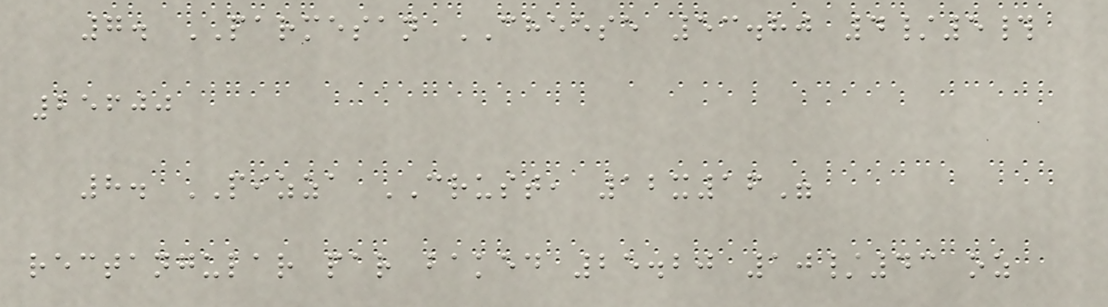7. PARMESAN CHEESE 53.80 4/5#
25600
8. PIZZA CRUST, 12x16"
rectangular par baked 25.20 10/43 oz
